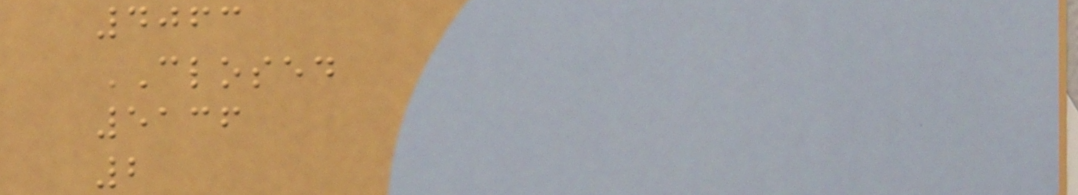4063
CLOSED
5136
2
